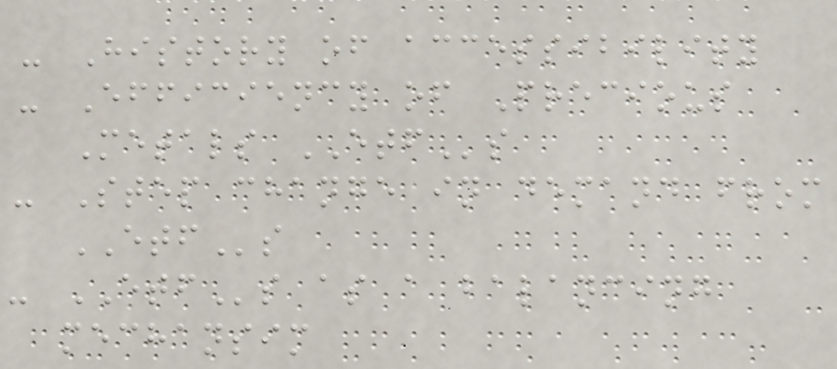- History of accessibility
- Efficiency of Precious
Metals ETFs
- Step change in demand from
ETFs
- ETFs as a balancing
mechansim
